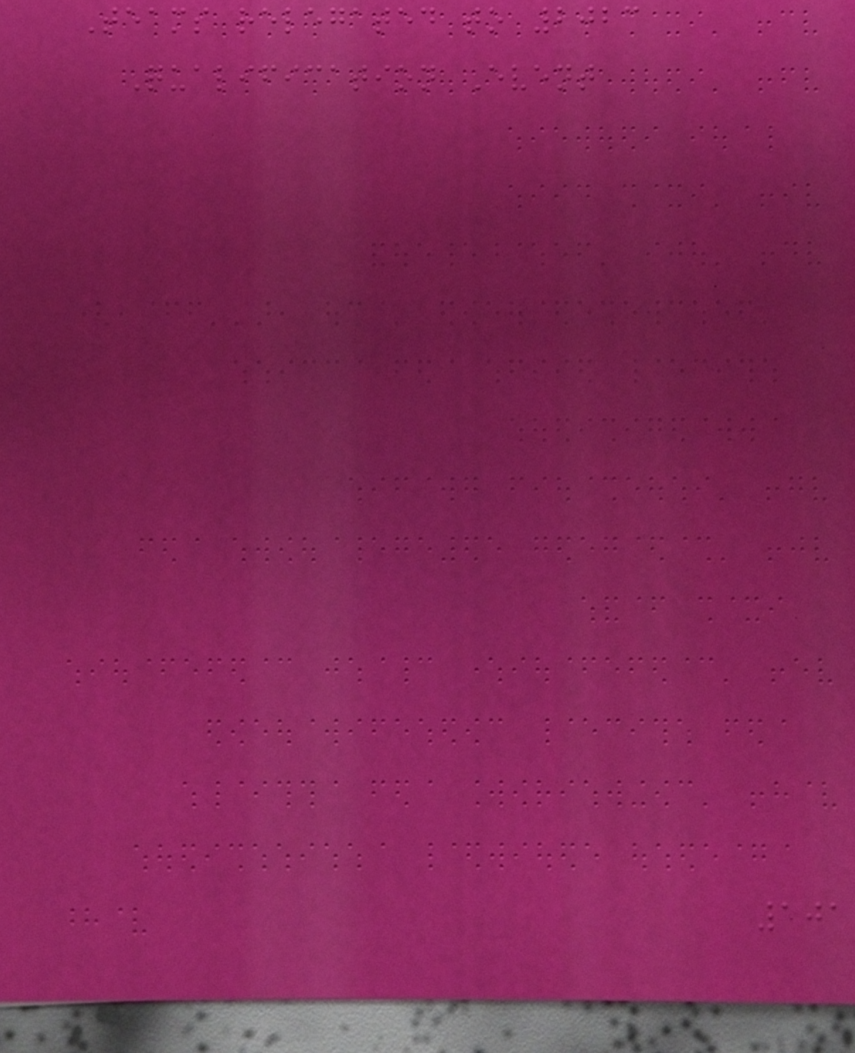Teams relegated to 2023
Qualification Event
101
